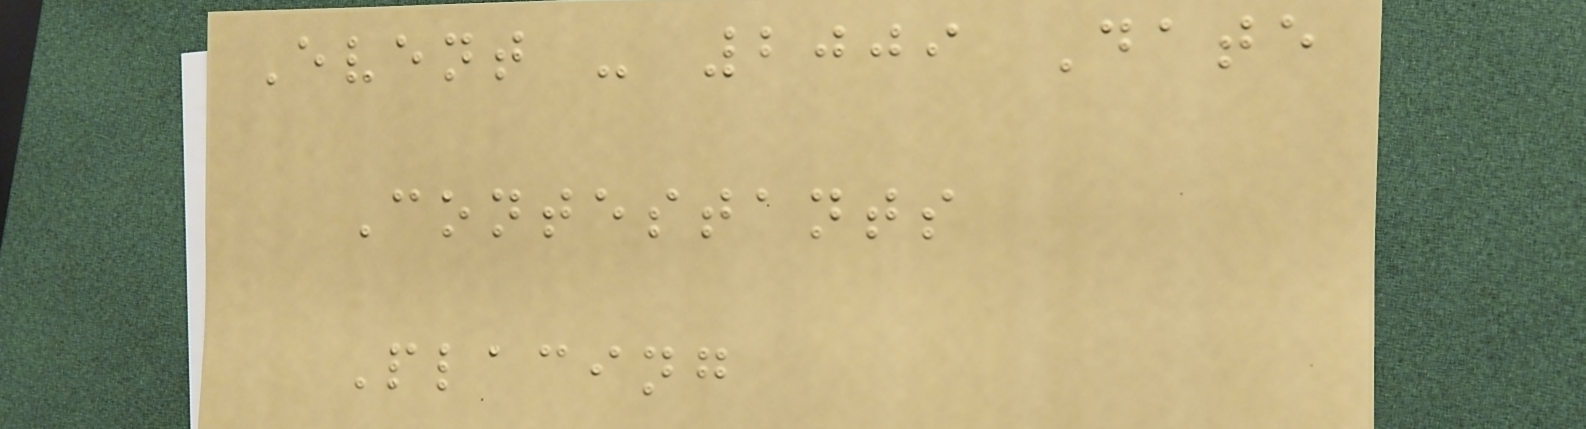Event - 2009 Date
Contestants
Placing
